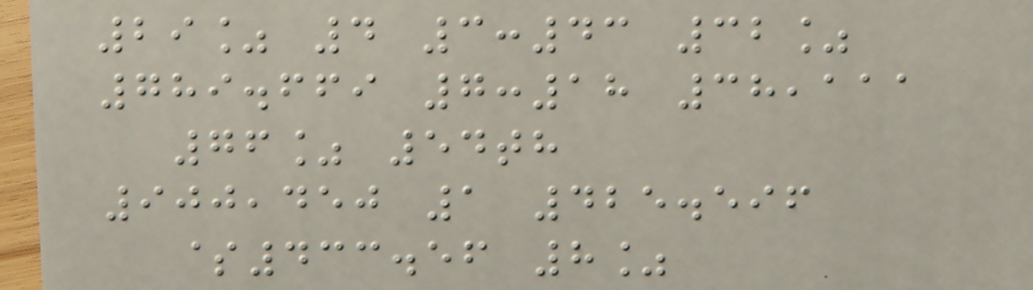29% 4 3:43 32%
789.669 7:18 38,111
76% 54th
900,450 1 425.596
$433.56 8%
